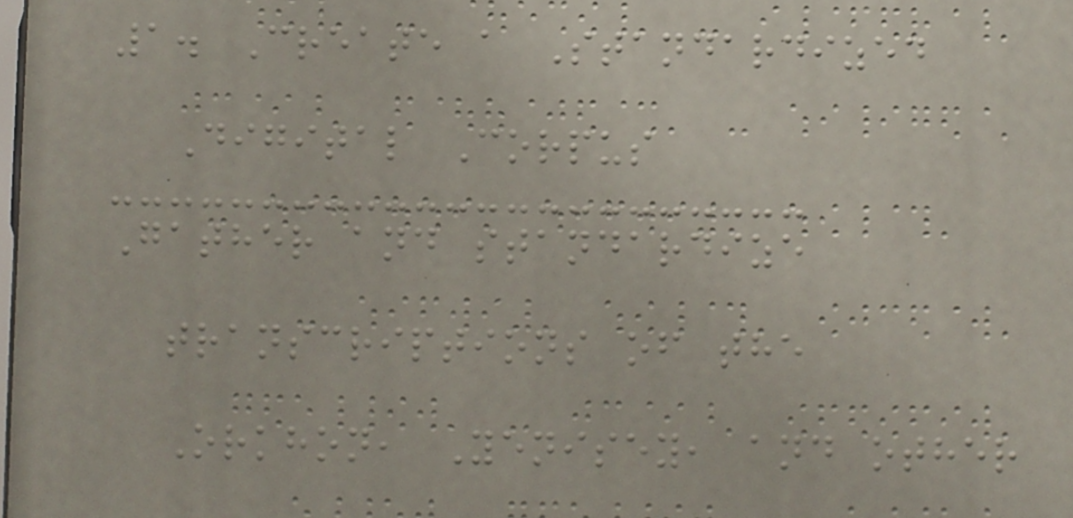1. Create a Standardized
Digital Corpus
Gather and standardize
transcriptions of the
Orkhon, Yenisey, and other
